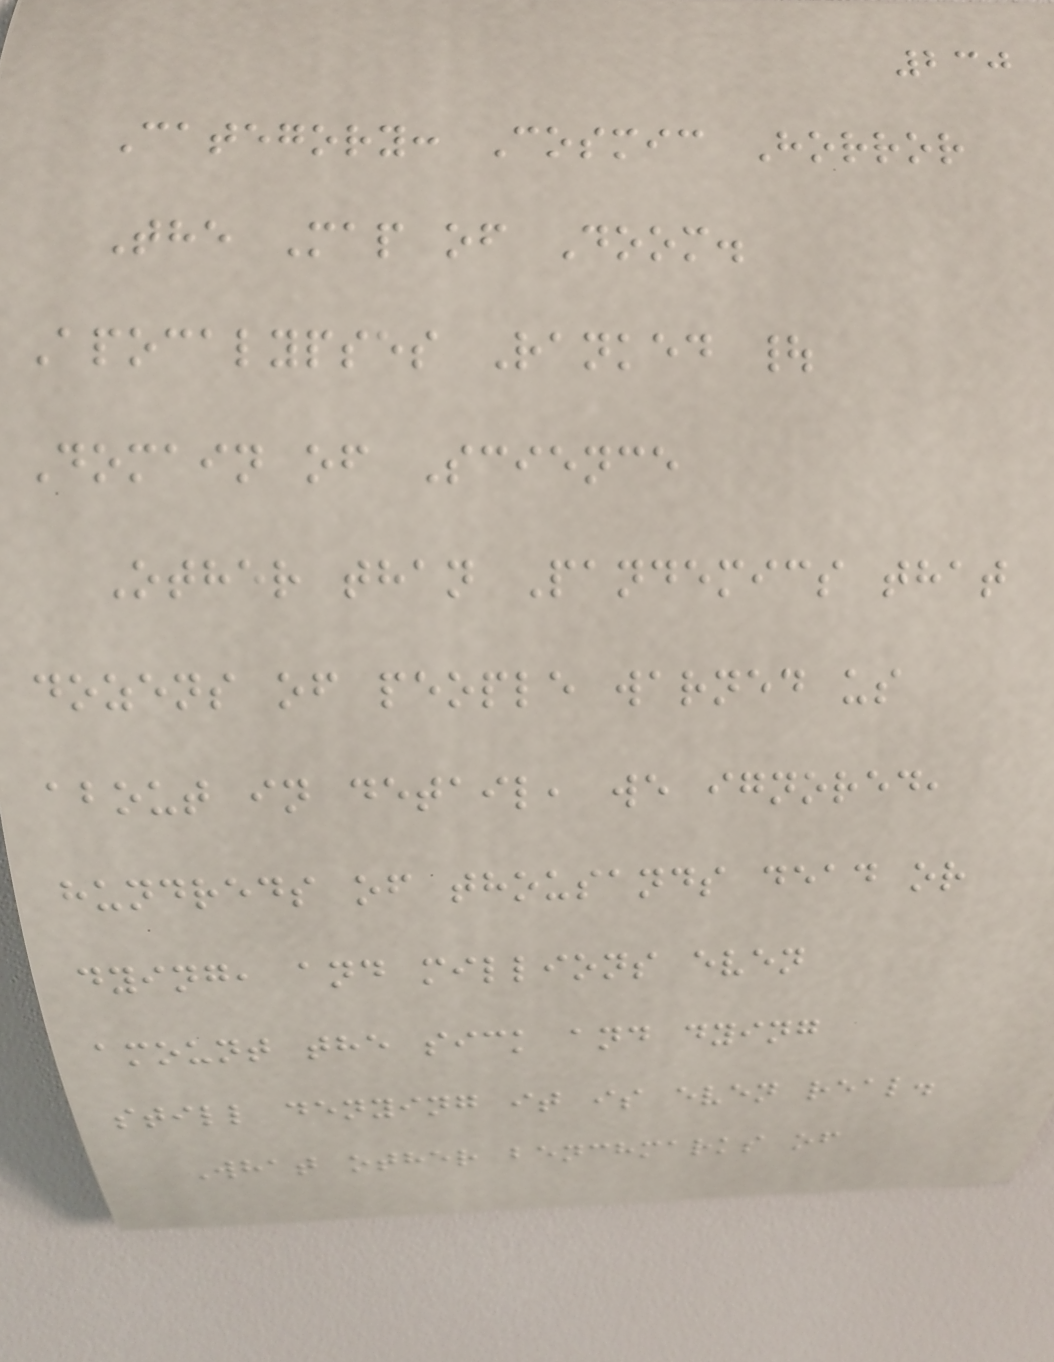230
Category: Cosmic Horror
The Map of Doom.
Apocalypses Ranked |
Domain of Science
Other than Pandemics that
dozens of people warned us
about in detail, we ignored,
hundreds of thousands dead or
dying, and millions even
amount the sick and dying
still denying it is even real.
What other benchmarks of
